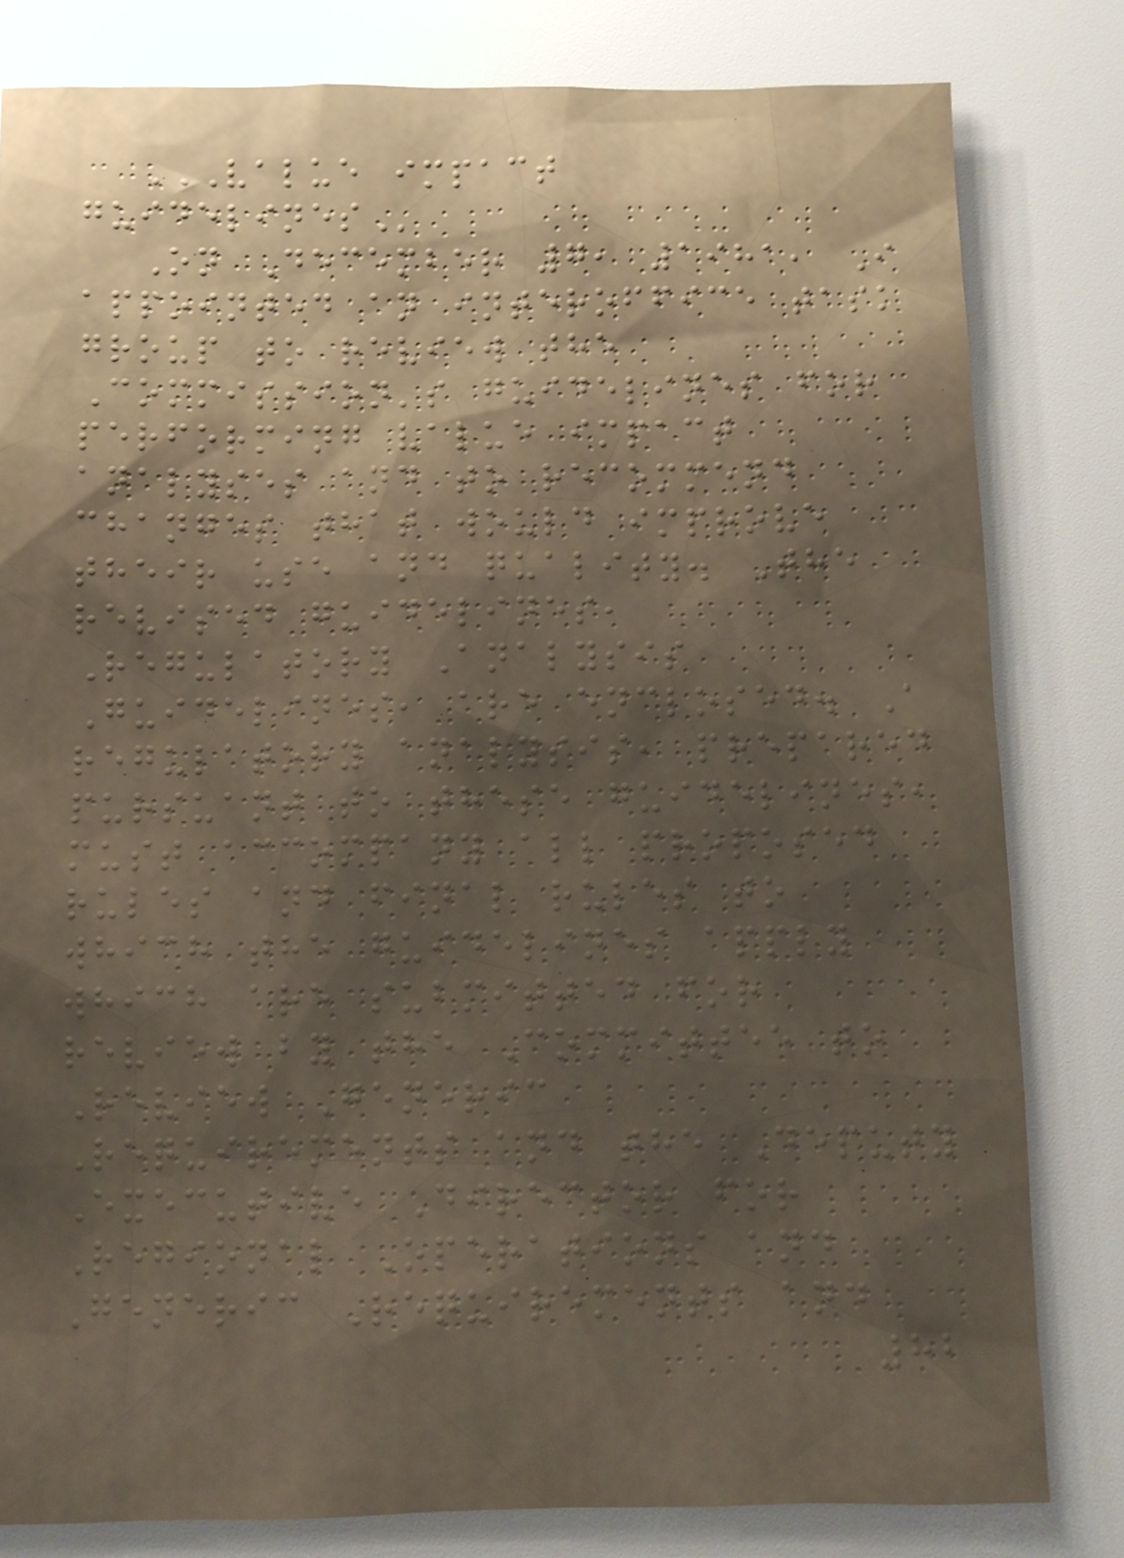VALUE IMPACT
GUIDELINES
On December 7, 1981, I
appointed an interoffice task
group to review the
Commission's guidelines for
performing value impact
analyses and to recommend
changes that would improve
their use and quality. The
revised guidelines,
Regulatory Analysis
Guidelines, are enclosed. A
regulatory analysis, prepared
pursuant to these guidelines,
must accompany all proposed
rules and final rules to
which the guidelines apply
which are submitted for
review by the Committee to
Review Generic
Requirements and the Deputy
Executive Director for
Regional Operations and
Generic Requirements and
82
